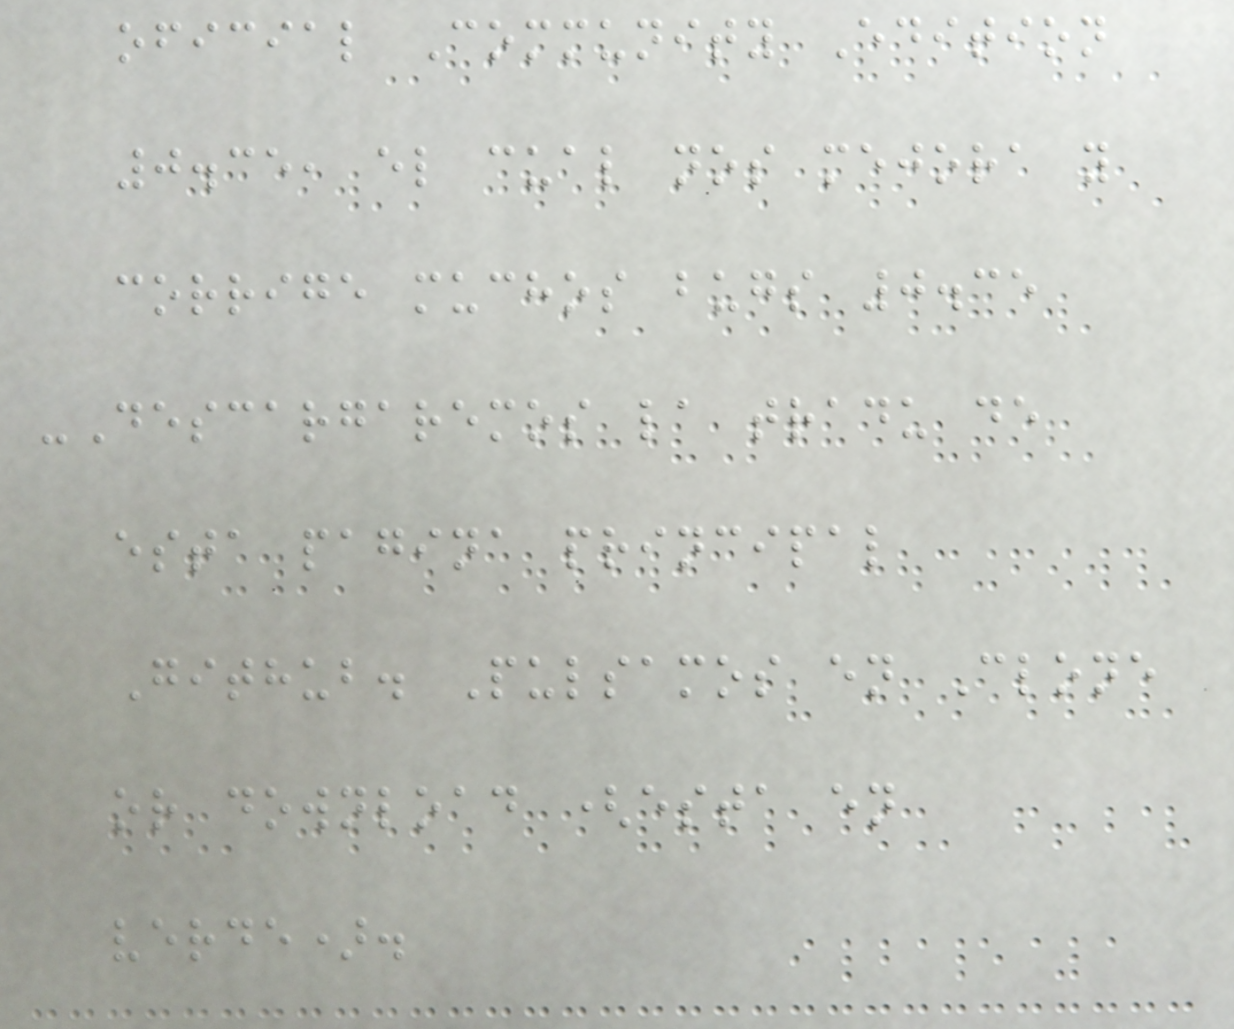oficial Community Edition
0.35, el cual nos mejora y
corrige muchos bugs 0.35
-Descargaremos la tradu de
esta pagina principal
Github. Pulsamos en Clone
or download (esta en
verde).
